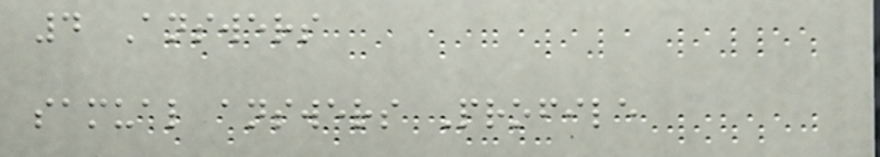4 Answers
samual answers Profile
